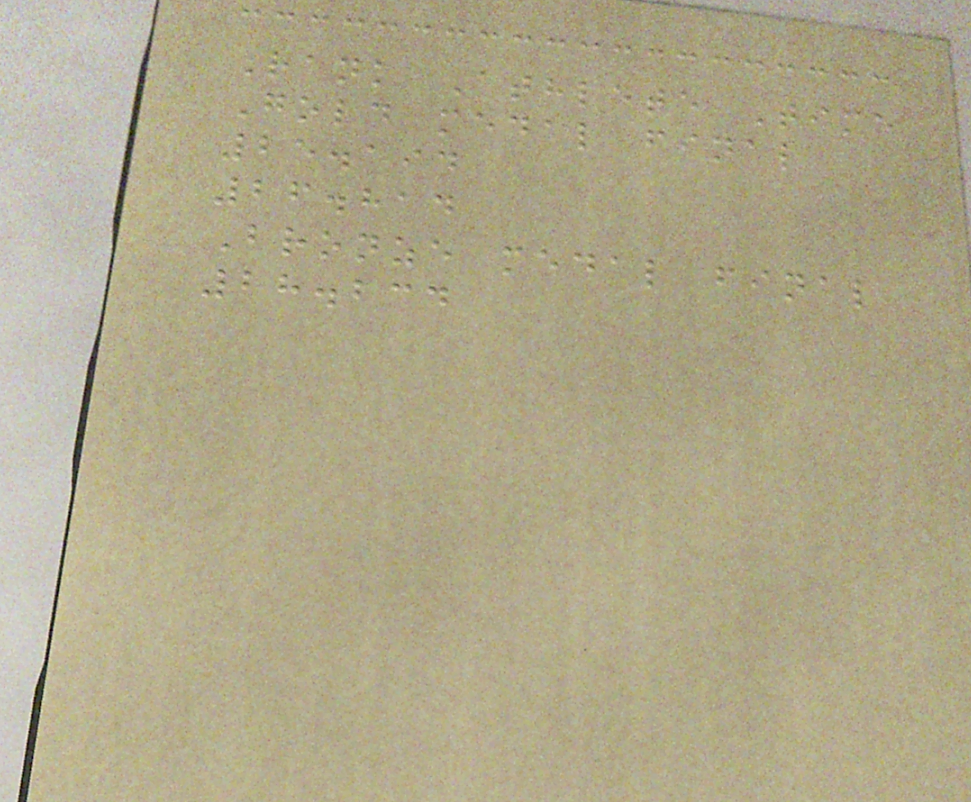Rank Athlete Time
Gold medal final
25.194
26.814
Bronze medal final
28.234
